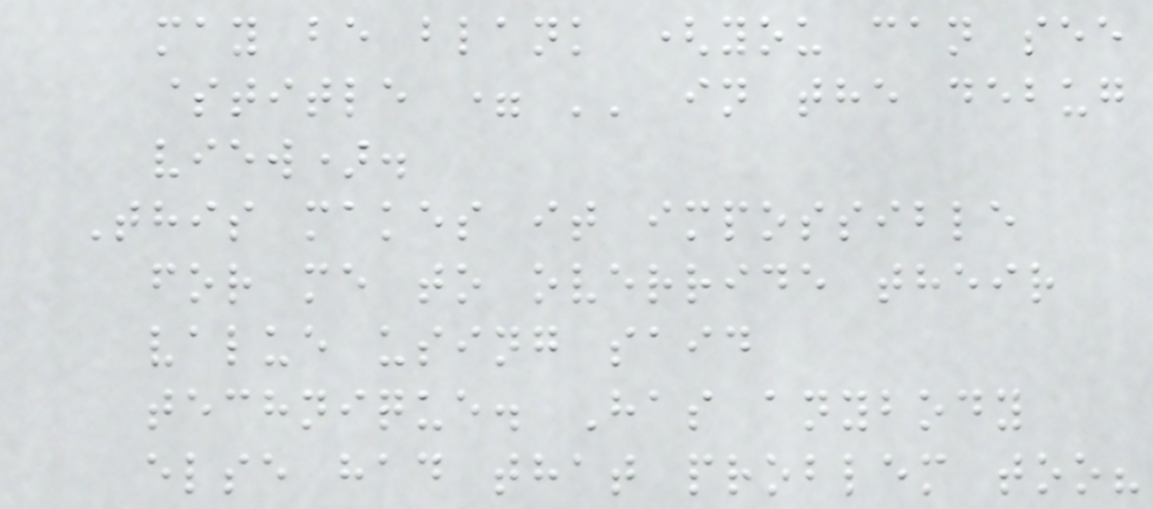may be blank (you can see
$title = '' in the debug
view).
This makes it impossible
for me to override their
value using said
technique. Has anybody
else had that problem too?
